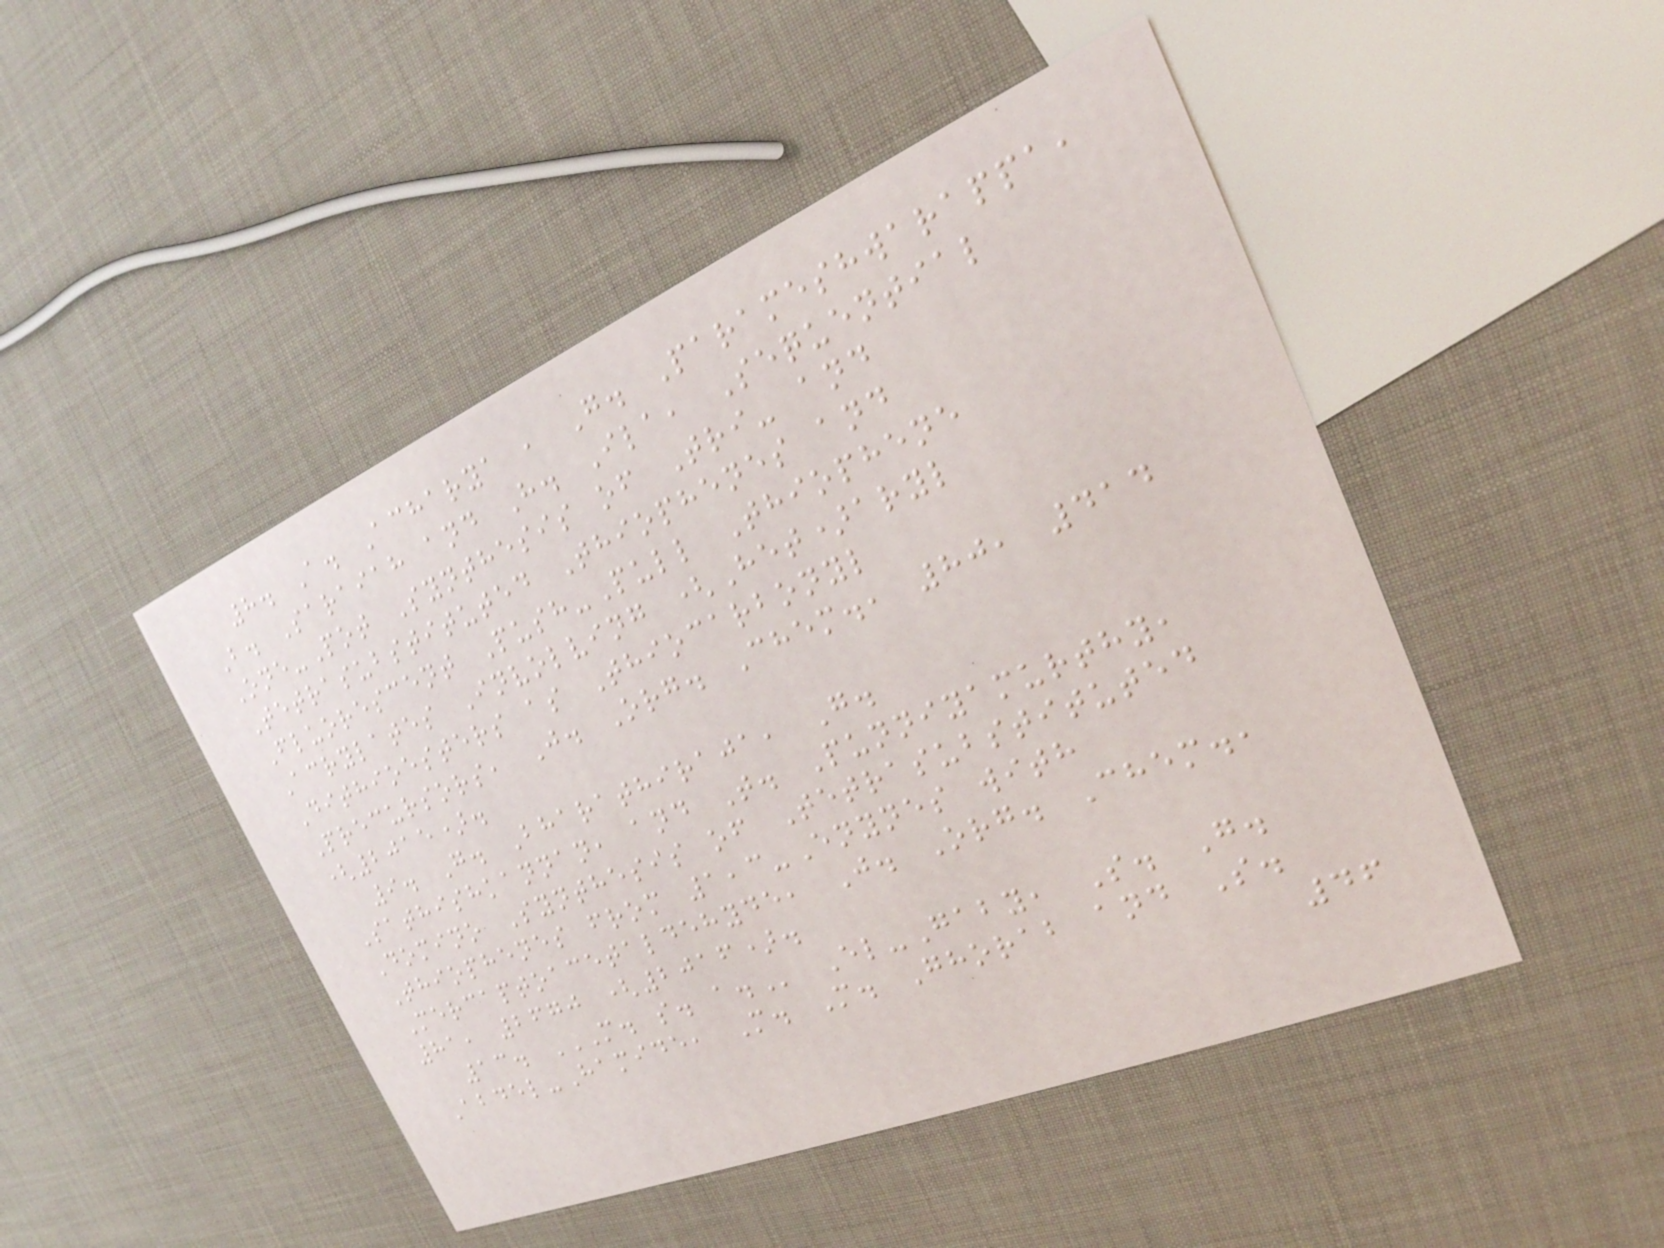8. A. Acharya , G. Parameshwarappa,
B. Saraiah and H. Ila, Sequential
One-Pot Synthesis of Tri- and
Tetrasubstituted Thiophenes and
Fluorescent Push-Pull Thiophene
Acrylates Involving (Het)aryl
Dithioesters as Thiocarbonyl
Precursors, J. Org. Chem., 80, 414
(2015).
9. G. Bharathiraja, G.
Sathishkannan, and T. Punniyamurthy,
Domino Synthesis of Tetrasubstituted
Thiophenes from 1,3-Enynes with
Mercaptoacetaldehyde, J. Org. Chem.,
81, 2670 (2016).
13. M. S. A. El-Gaby, S. G.
Abdel-Hamide, M. M. Ghorab and S.
46
